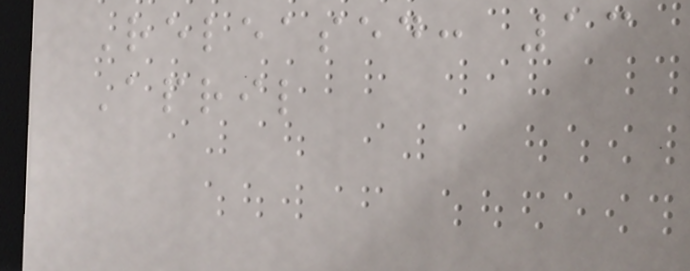Released: 13
April
